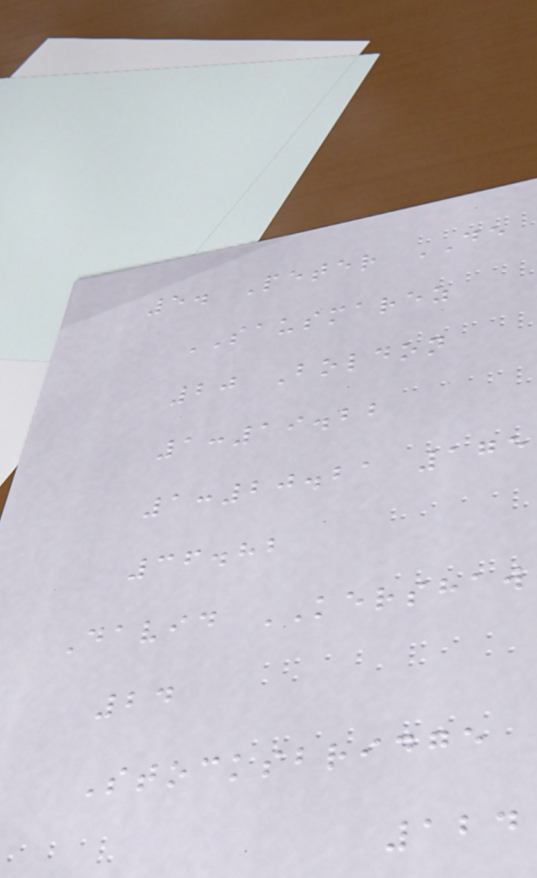5. Peter DE
SAUSMAREZ
20 Boldon
1:19.22
1:20.21 175
36.82
David KERSHAW
24
Stocksbridge
124
